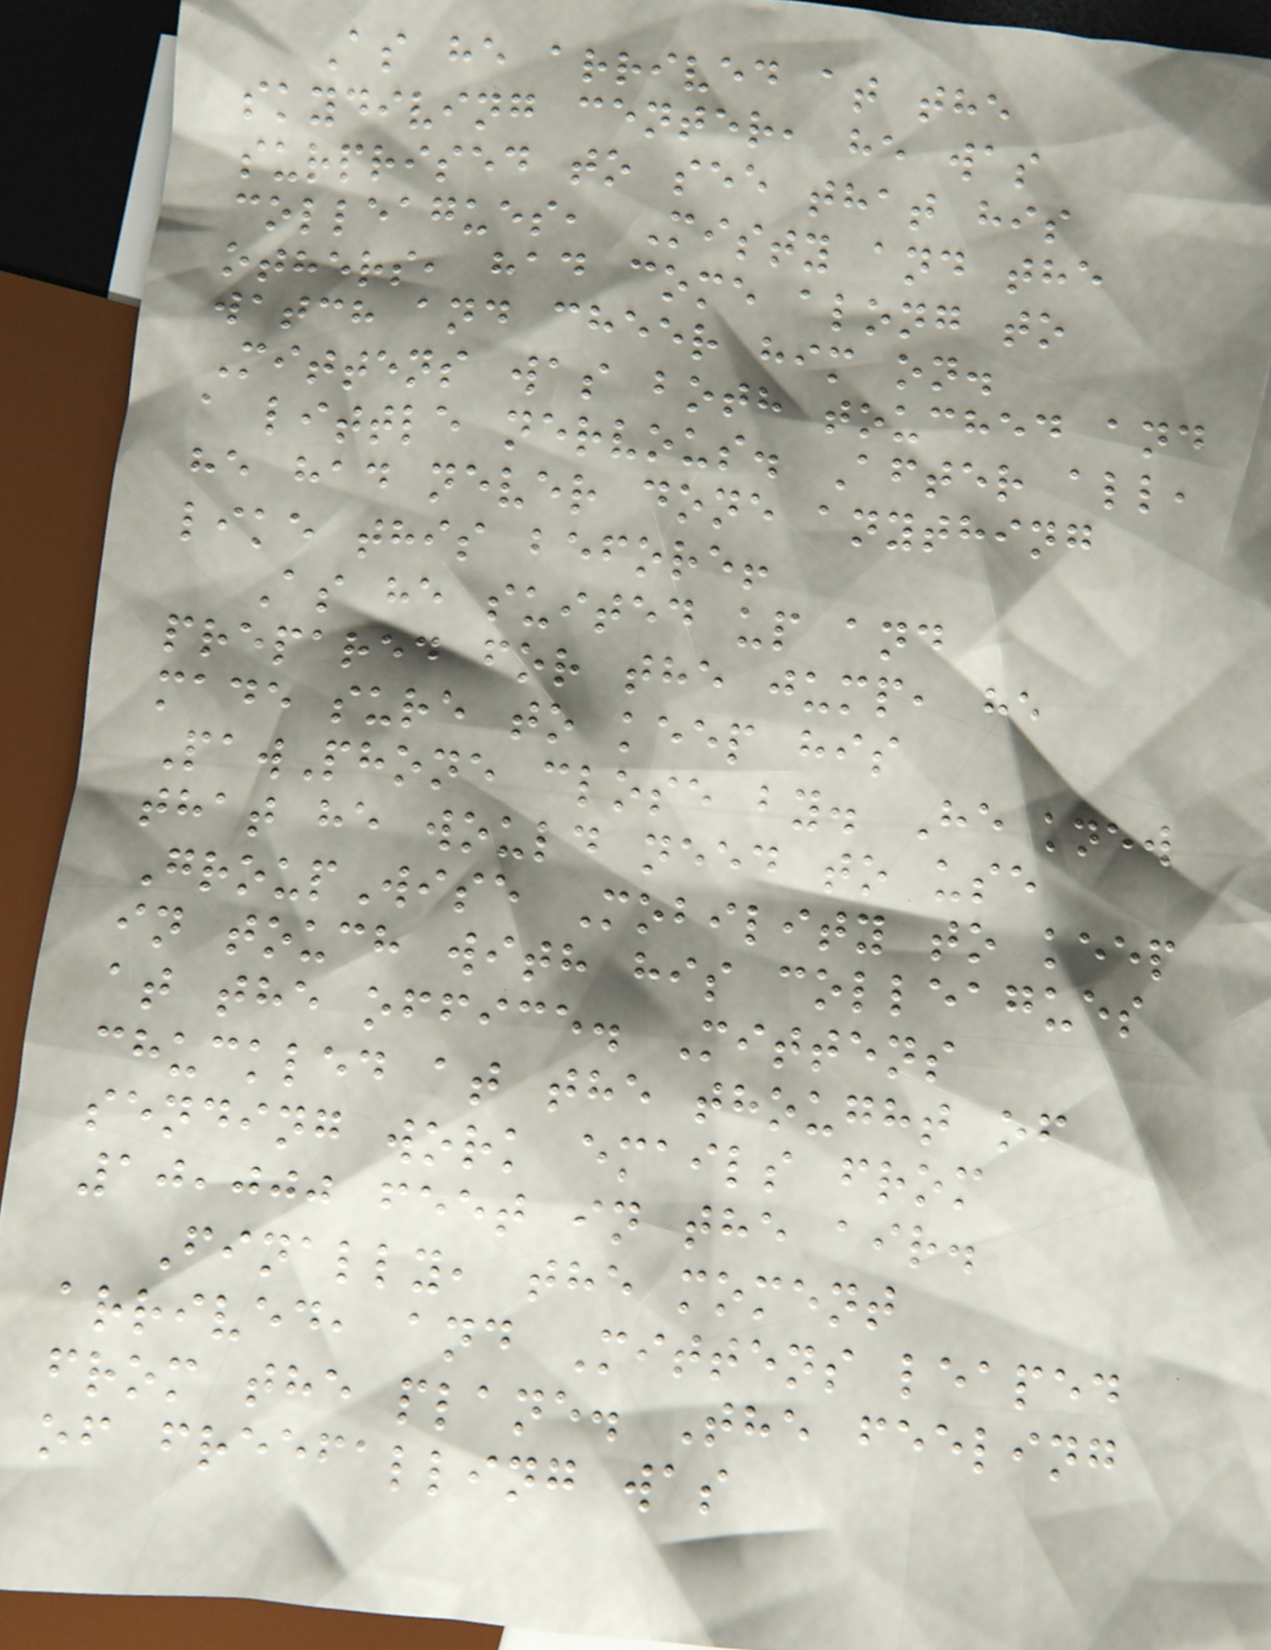As he arrived at the
skydiving center, he was
surprised to see that his
colleagues, Misty and the
others, had come along to
watch and cheer him on.
Mittens was both touched and
a little nervous. After all,
he had never done anything
like this before!
As he suited up and
prepared for the jump, he
made sure to keep his
PawPhone close by. He knew
that he would need to use
GroupWise Mobility to keep
in touch with his colleagues
at the office. Mittens
chuckled at the thought of
sending work emails from
10,000 feet in the air.
Finally, the moment
arrived, and Mittens leaped
from the plane. The feeling
of freefalling was
